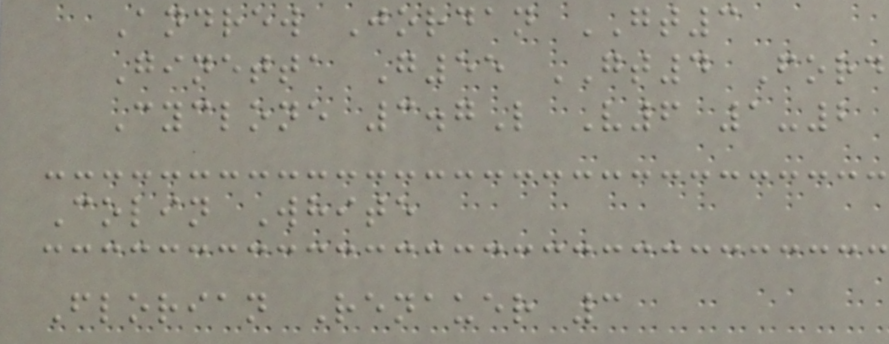Andrew Jordan GT3
Ginetta G55 GT4 Ford
Cyclone 3.7L V6 1-2
Colin White
Florian Renauer 3
